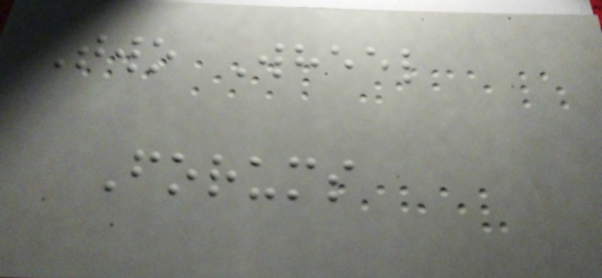Two Wheel
Forums
